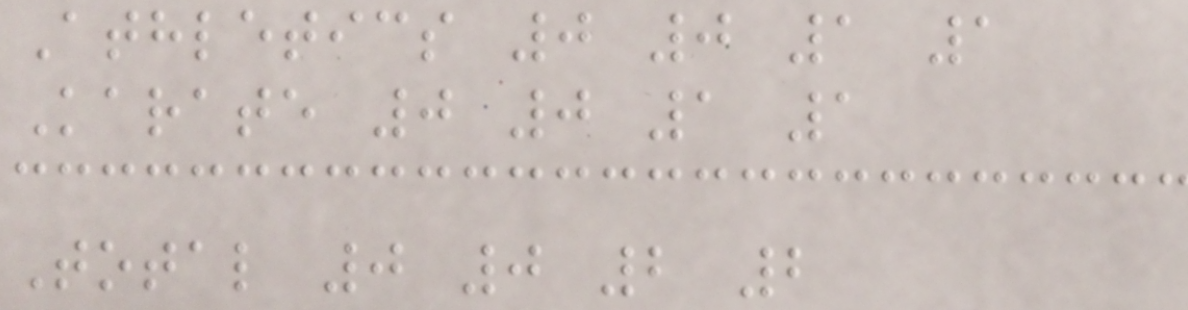Athletics 0 0 1 1
Karate 0 0 1 1
Total 0 0 2 2
